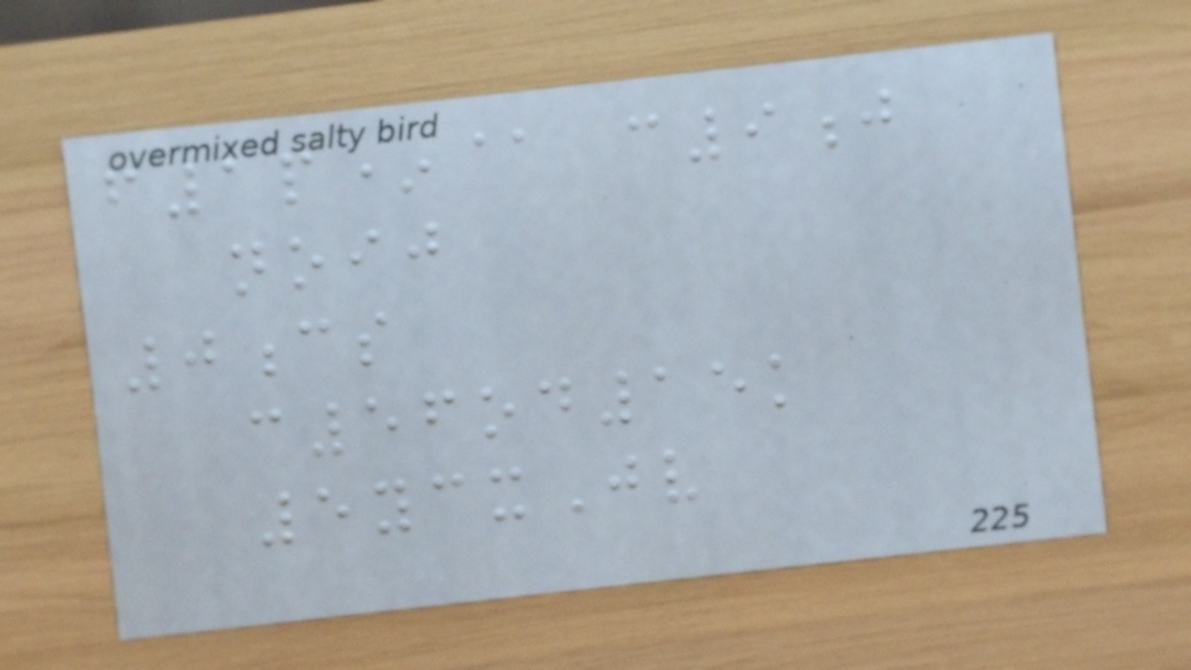f1p*@ c9j
noij
0cs
c56od15k
5ycxJv
